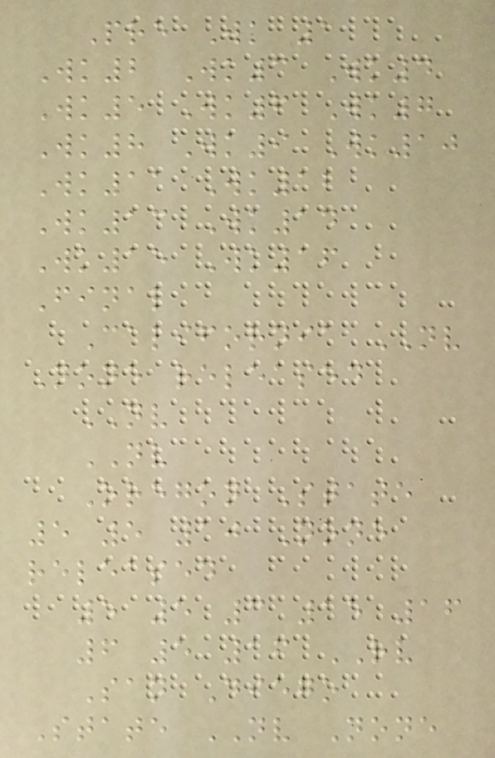Pre Wk 1
Wk2 Wk3 Wk4
Wk5 Wk6 Wk7
Wk8 Wk9 Wk10
Wk11 Wk12
Wk13 Wk14
Wk15 Wk16
Final
California NV
None released
NV
NV
Oregon State
5 5 10 None
released
5 5 3 15 16
6 5 16 RV
San Diego
State NV None
